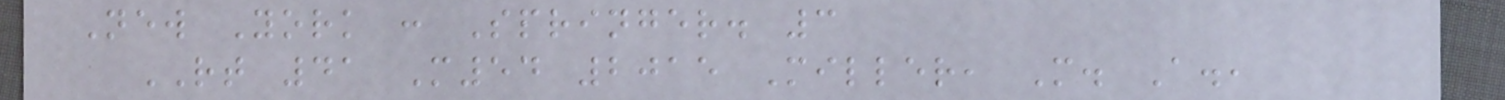New York : Springer. 3
RT 41 M54 2015 Miller, M. A.,
